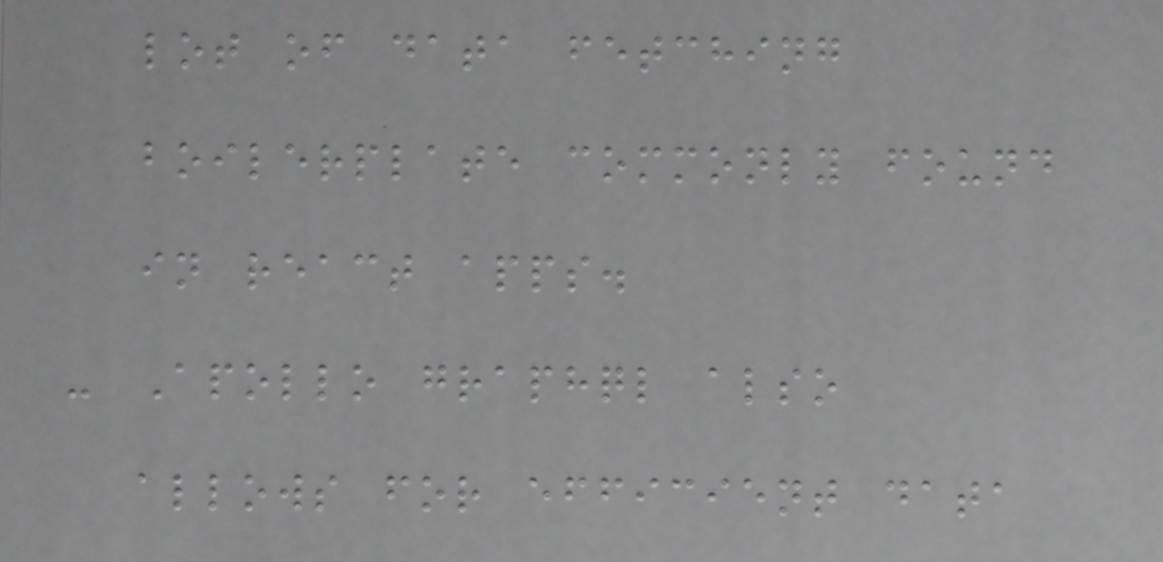lot of data fetching
boilerplate commonly found
in react apps.
- Apollo graphql also
allows for efficient data
